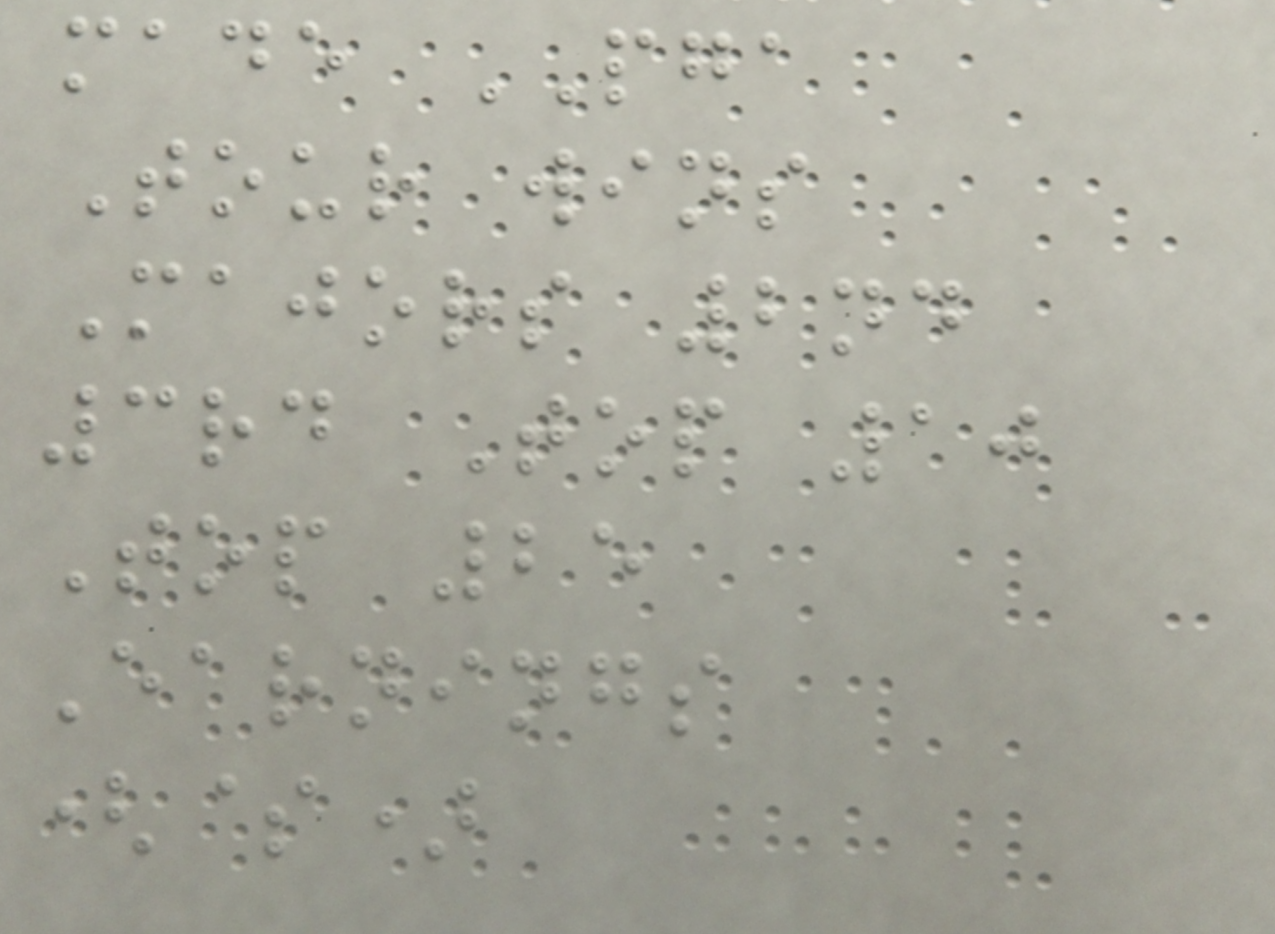made PGA
Tour wins
Majors 2nd
3rd Top 10
Top 25
Earnings
($)
